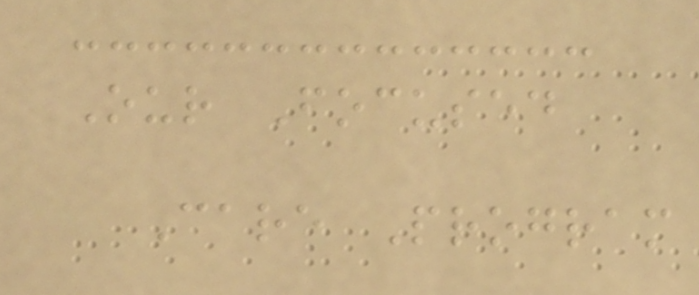Our Focused
Care Program
